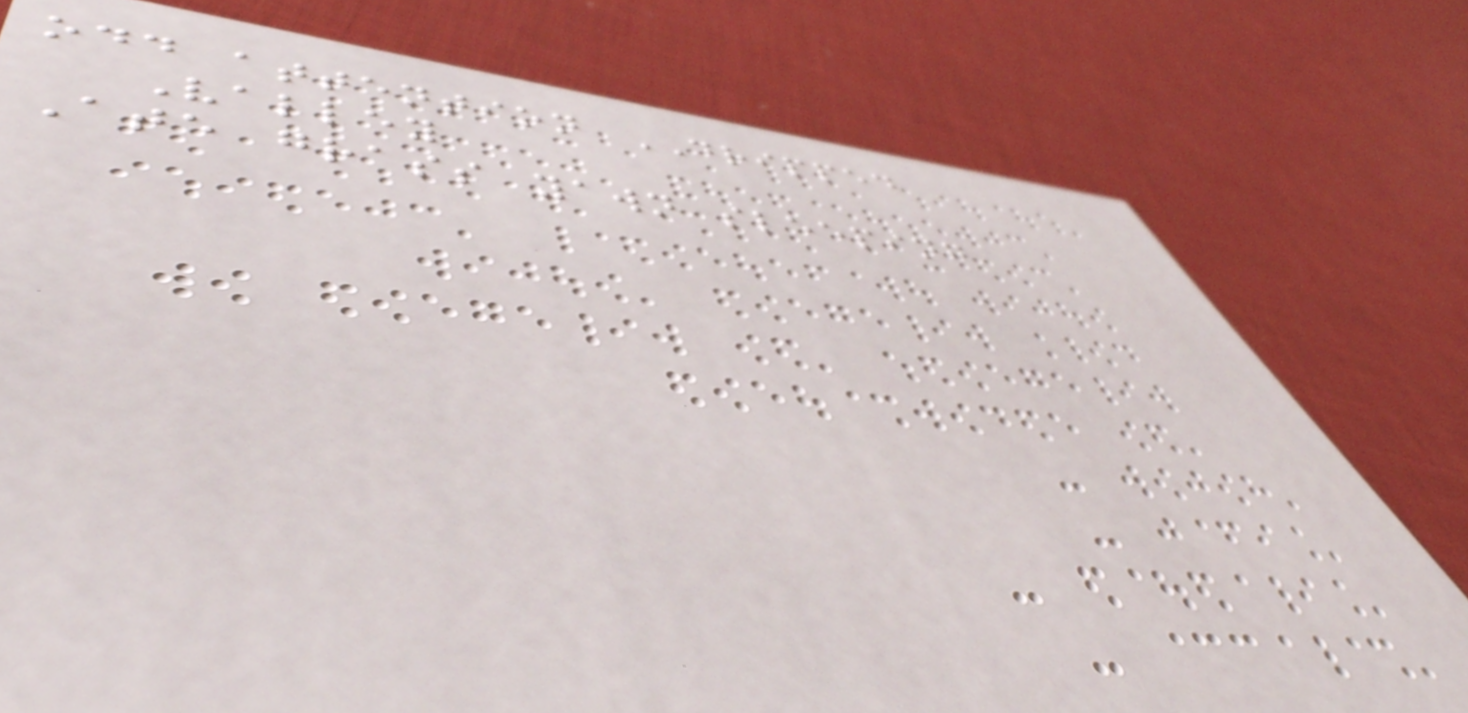odd attention DRIPPED
Valley
Ate grass yawn sleeping
